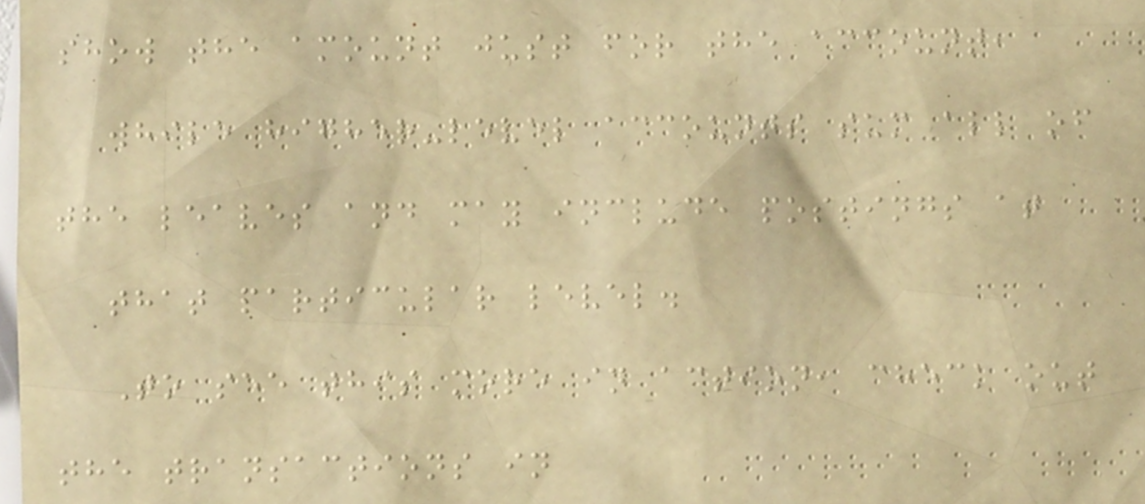show the amount just for the account,
while higher-level accounts sum all of
the leaves and may include postings at
that particular level.
To see this more in action, check out
the transactions in
